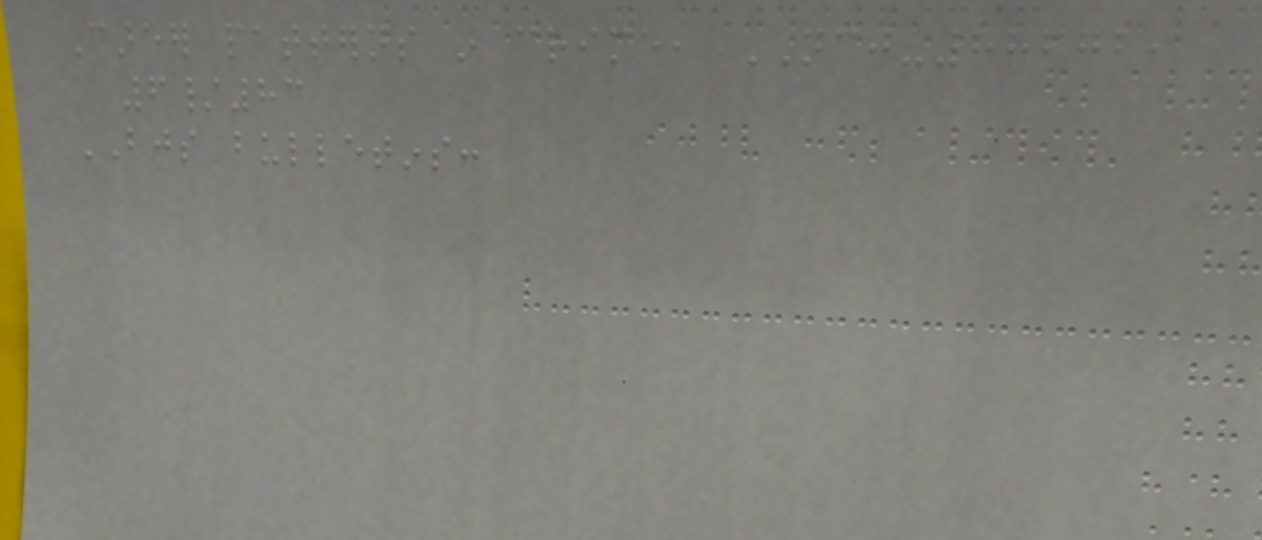Career patterns in crime, NCJ-88672,
6/83
BJS bulletins:
